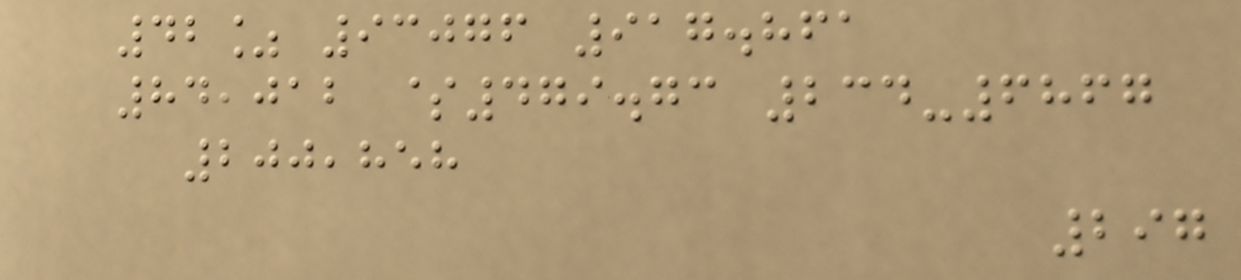42% 93076 917.861
84,012 $479.73 234-6867
200,858
297
